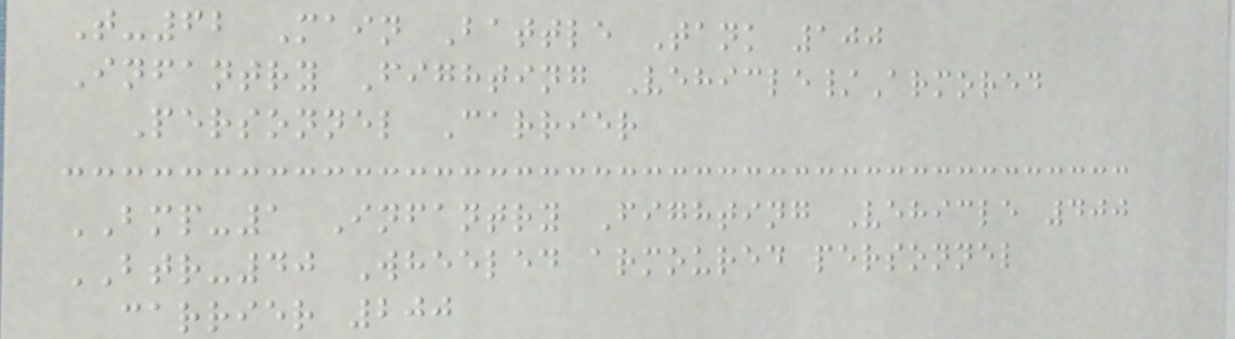T-62 Main Battle Tank 100
Infantry Fighting Vehicle/Armored
Personnel Carrier
BMP-1 Infantry Fighting Vehicle 400
BTR-40 Wheeled armoured personnel
carrier 200
